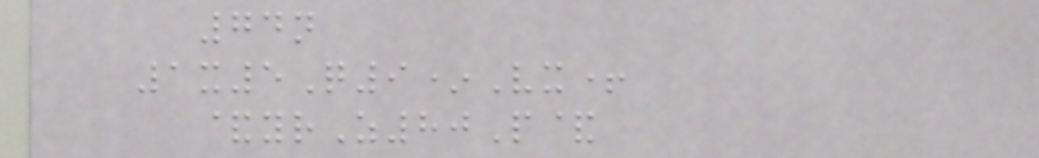74n
1x5Q9*Vx+
&yrZ80P&
